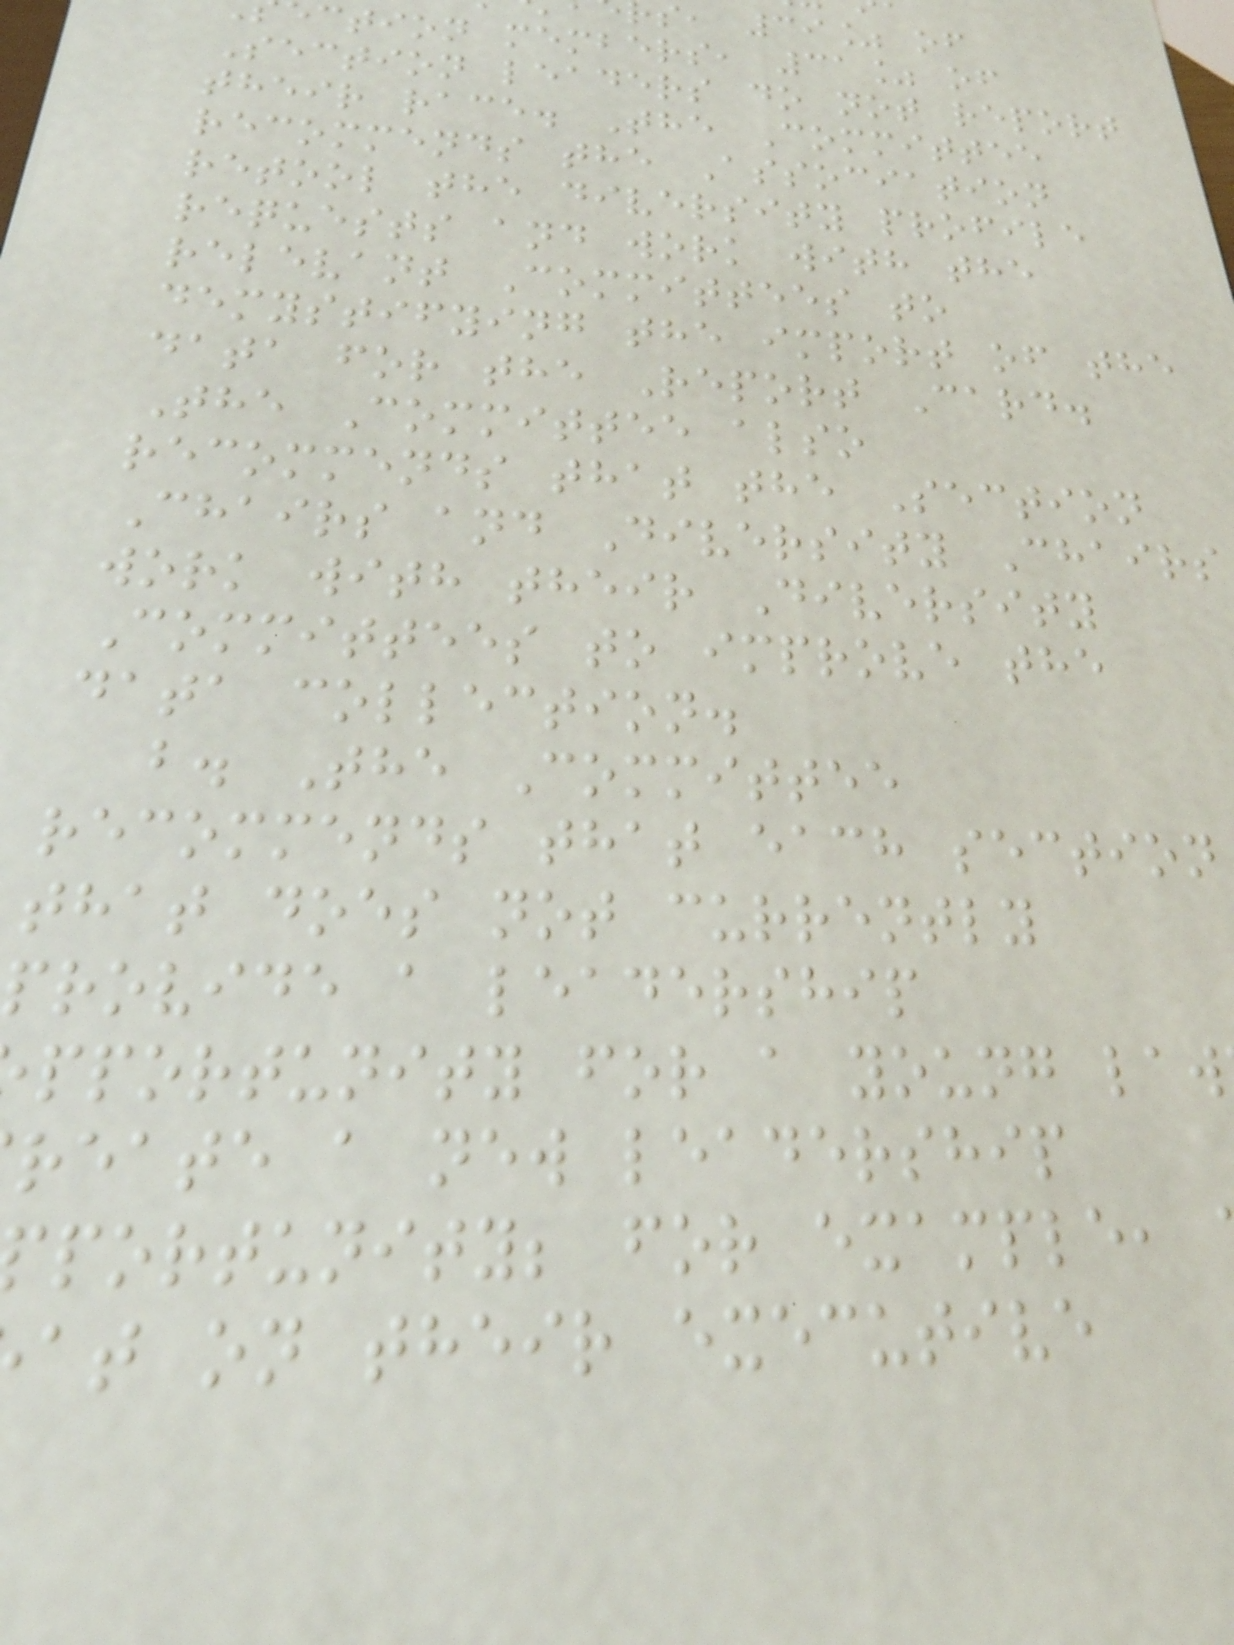s, 39% of
ction members, 31% of
Section leaders do not report
their race. The Committee
recommends the Association
retool the diversity profile
requests and work with the
relevant Committees to
demystifying the import of the
data for the Report Card.
The Committee also
recommends that the Section
Chairs and Diversity Chairs
work with their Diversity
Committees to improve the
data collection.
b. The Committee
recommends that each section
that does not currently
provide a leadership
pportunity for a young law
reate a new leadership
portunity; for example,
at on their executive
